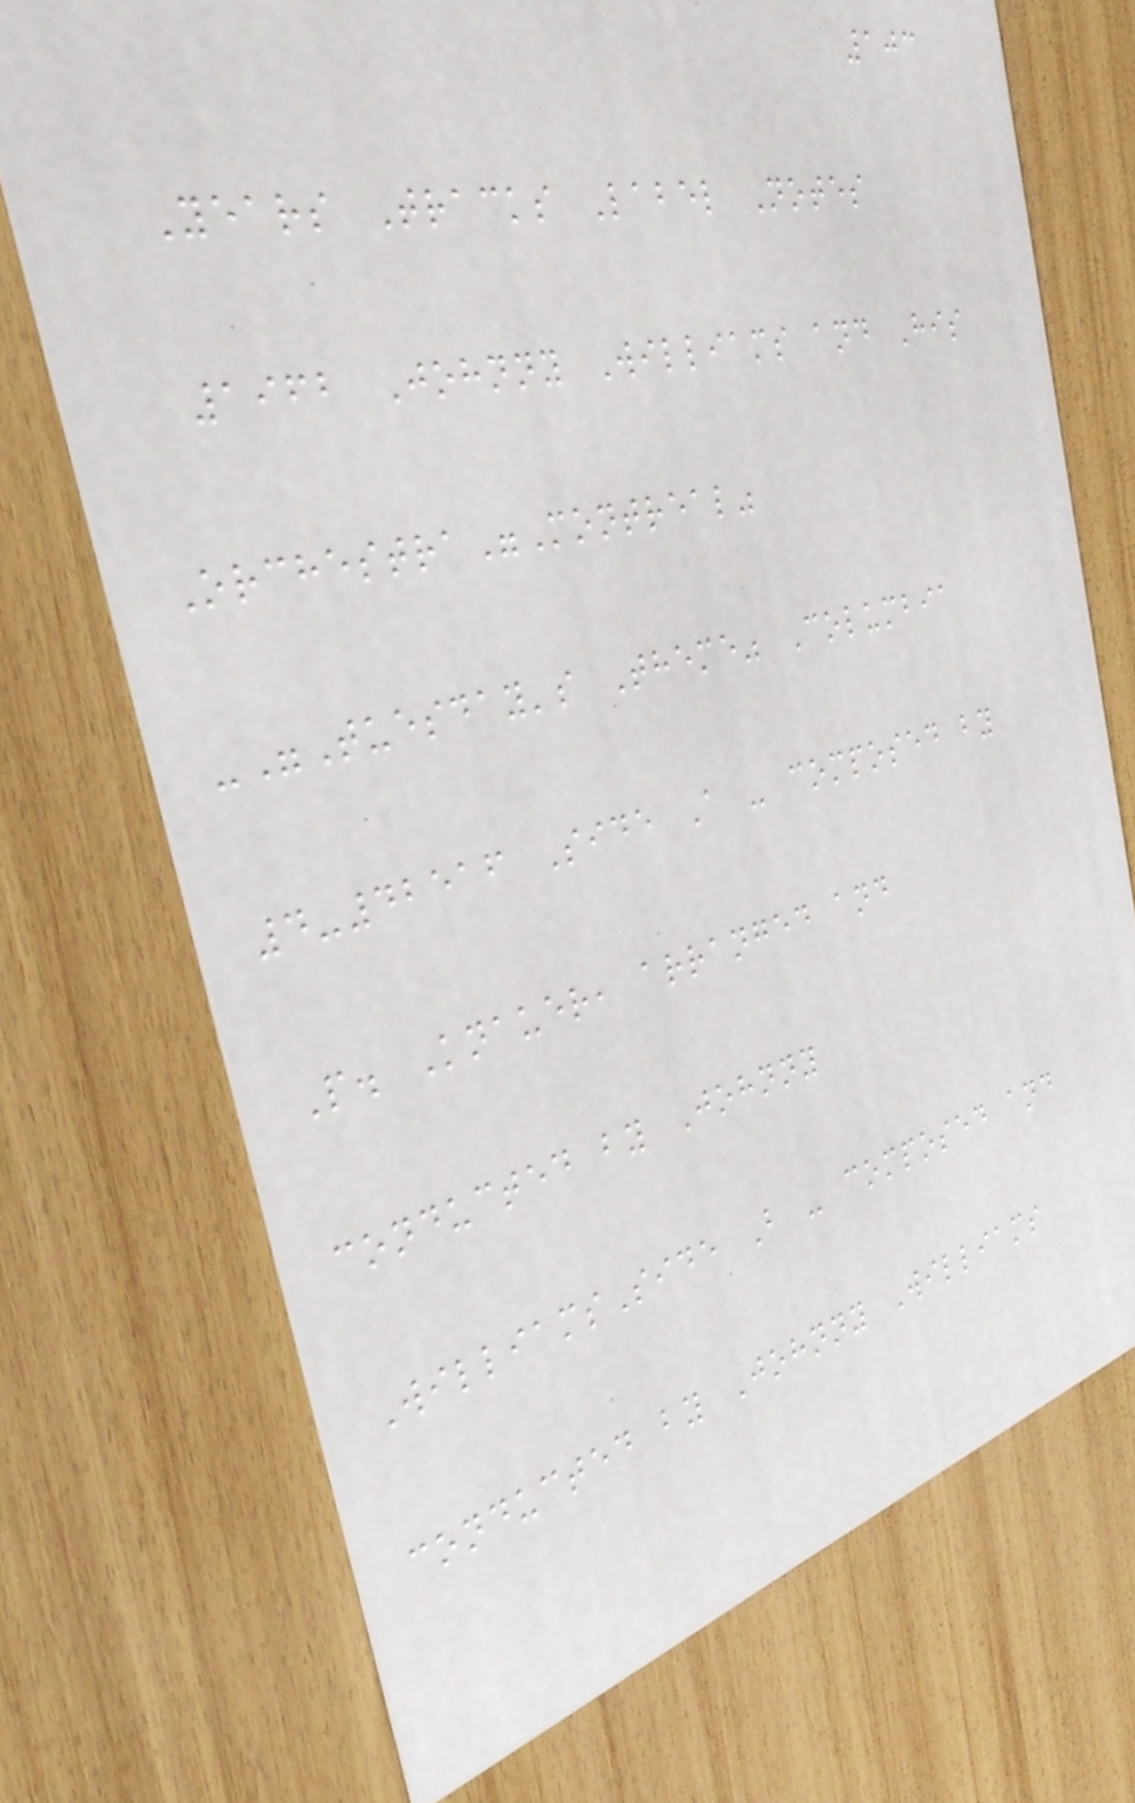103
Years Tracks Label Notes
1962 Johnny Williams and His
Orchestra"Montreal"
-"Tuesday's Theme" Columbia
4-42516 Side A - composed by
P. Knauer, arranged and
conducted by Johnny
WilliamsSide B - composed and
conducted by Johnny Williams
